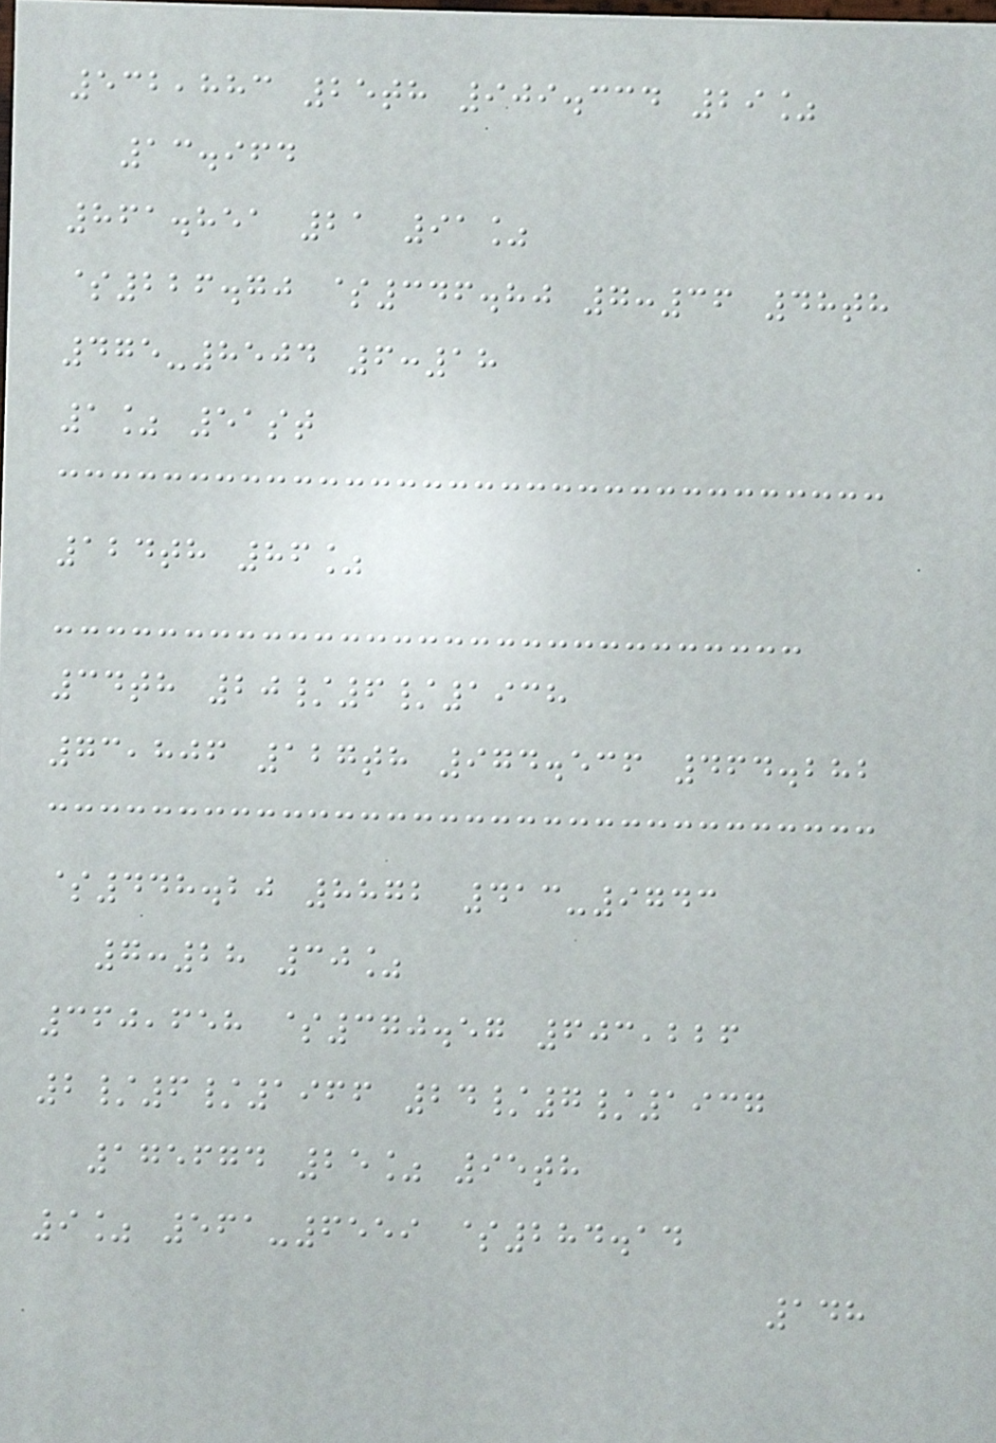532,883 25th 909.334 29%
13.964
861.851 21 91%
$226.70 $346.80 7:36 48th
475-8504 6:18
1% 51st
124th 86%
34th 20/6/1938
73,806 127th 974.536 464.282
$448.20 8872 413-9743
7:28 30%
360,658 $370.57 603,226
2/6/1966 24/7/1937
175674 25% 95th
9% 561-6559 $284.14
148
